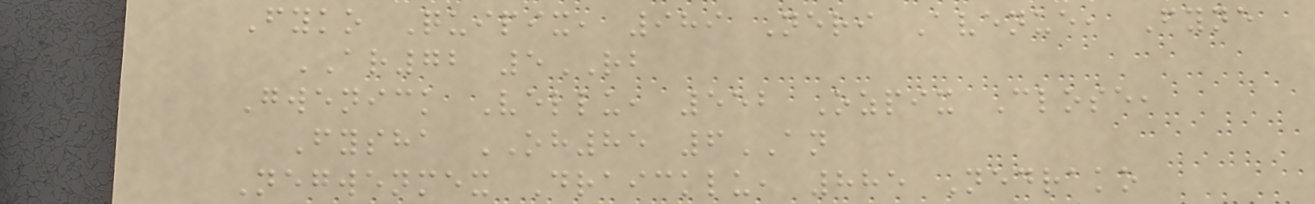Fyko Quipix, 989 Neri Avenue, Fyne
AR72 5RB
Gwenick Vellu, 552 Ozpix Close,
Fysha OH85 6AN
Negwenmex Draicklu, 885 Nedrako
